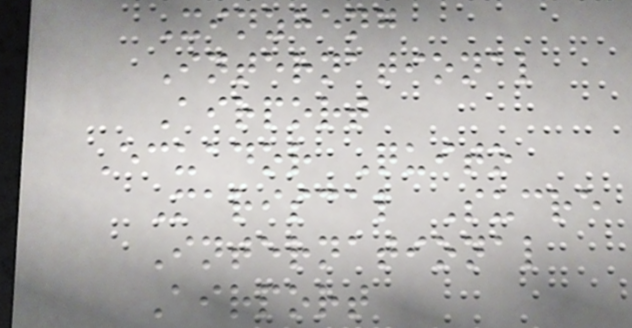Xinzheng
International
Airport
Ecuador Quito
Mariscal Sucre
International
Airport
